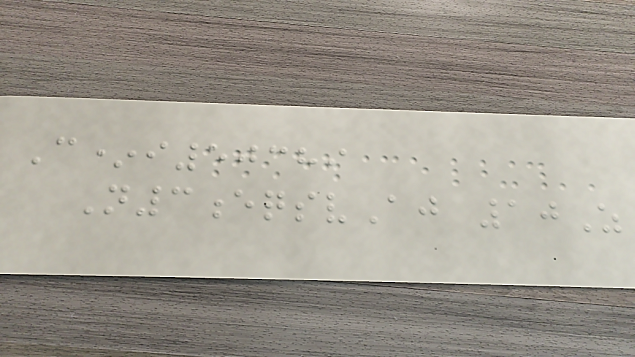C*i50389
N3eqsvAj 10Z
